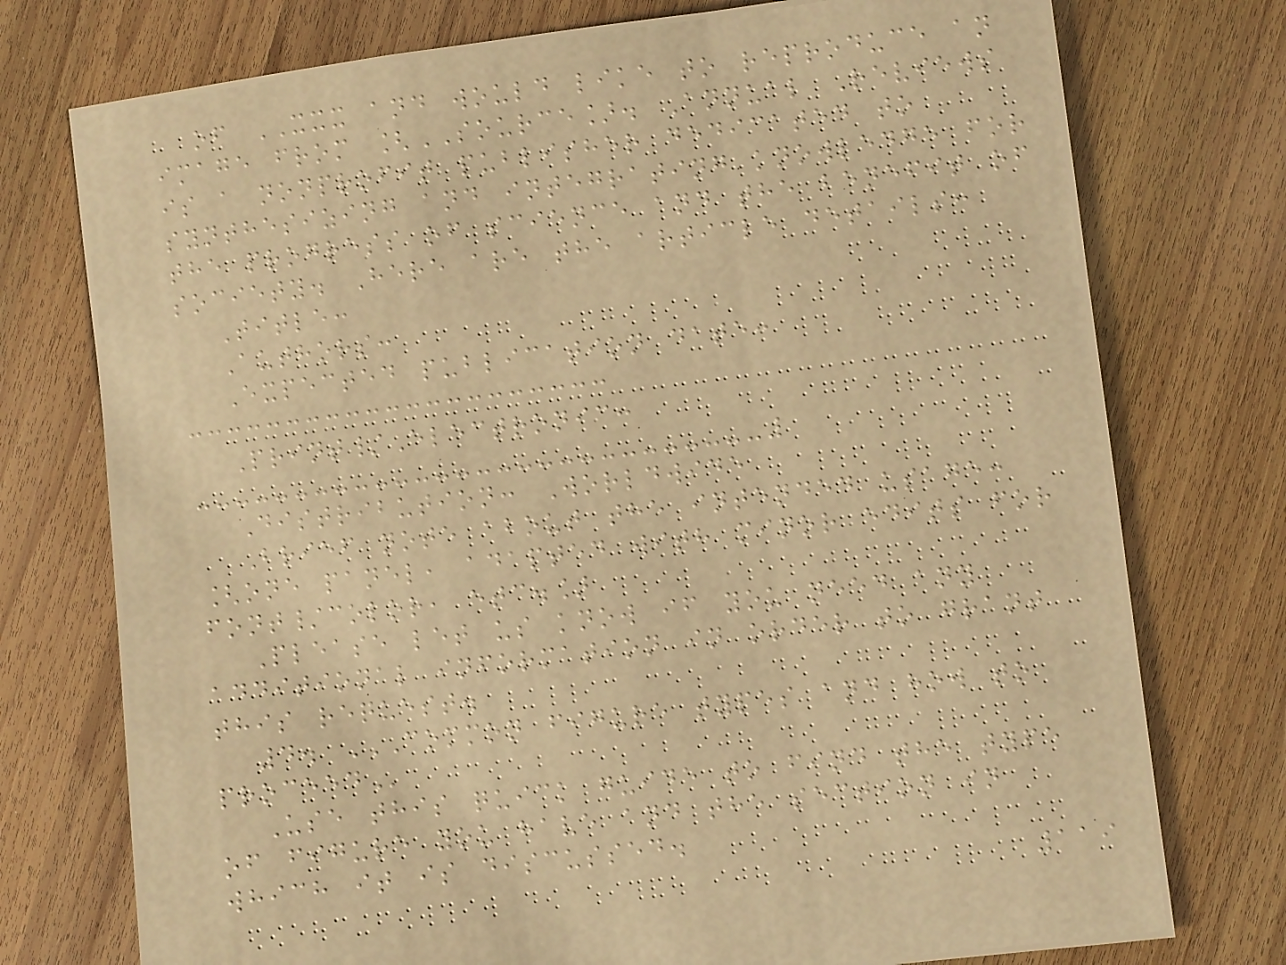of XXX and would like to reproduce an
image from [SOURCE]. Annual Reviews
is a nonprofit publisher dedicated to
synthesizing and integrating knowledge for
the progress of science and the benefit of
society. Here are the article details:
Title:
Authors:
Expected publication date:
Print/Electronic:
Distribution: Worldwide
Brief note about the intended usage:
[one panel, adapted with minor edits for
font/color, etc.]
Please let us know if you need any
additional information in order to grant
this request.
4. COMMON FIGURE TYPES AND HOW TO
PROCEED
Use this quick guide to find the type
of figure you have and the section in
which it is discussed.
119
